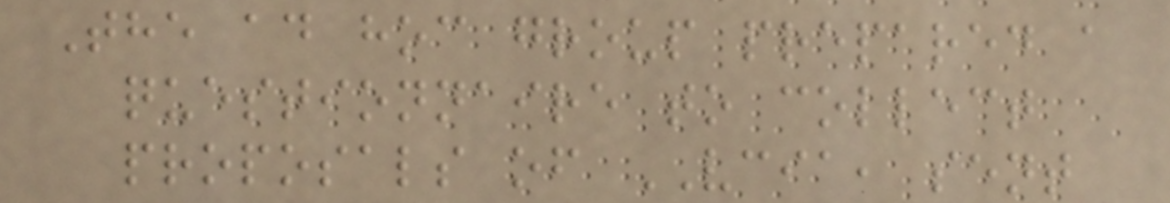The ad hoc group prepared a
questionnaire to collect
proposals of VCIA, sent
